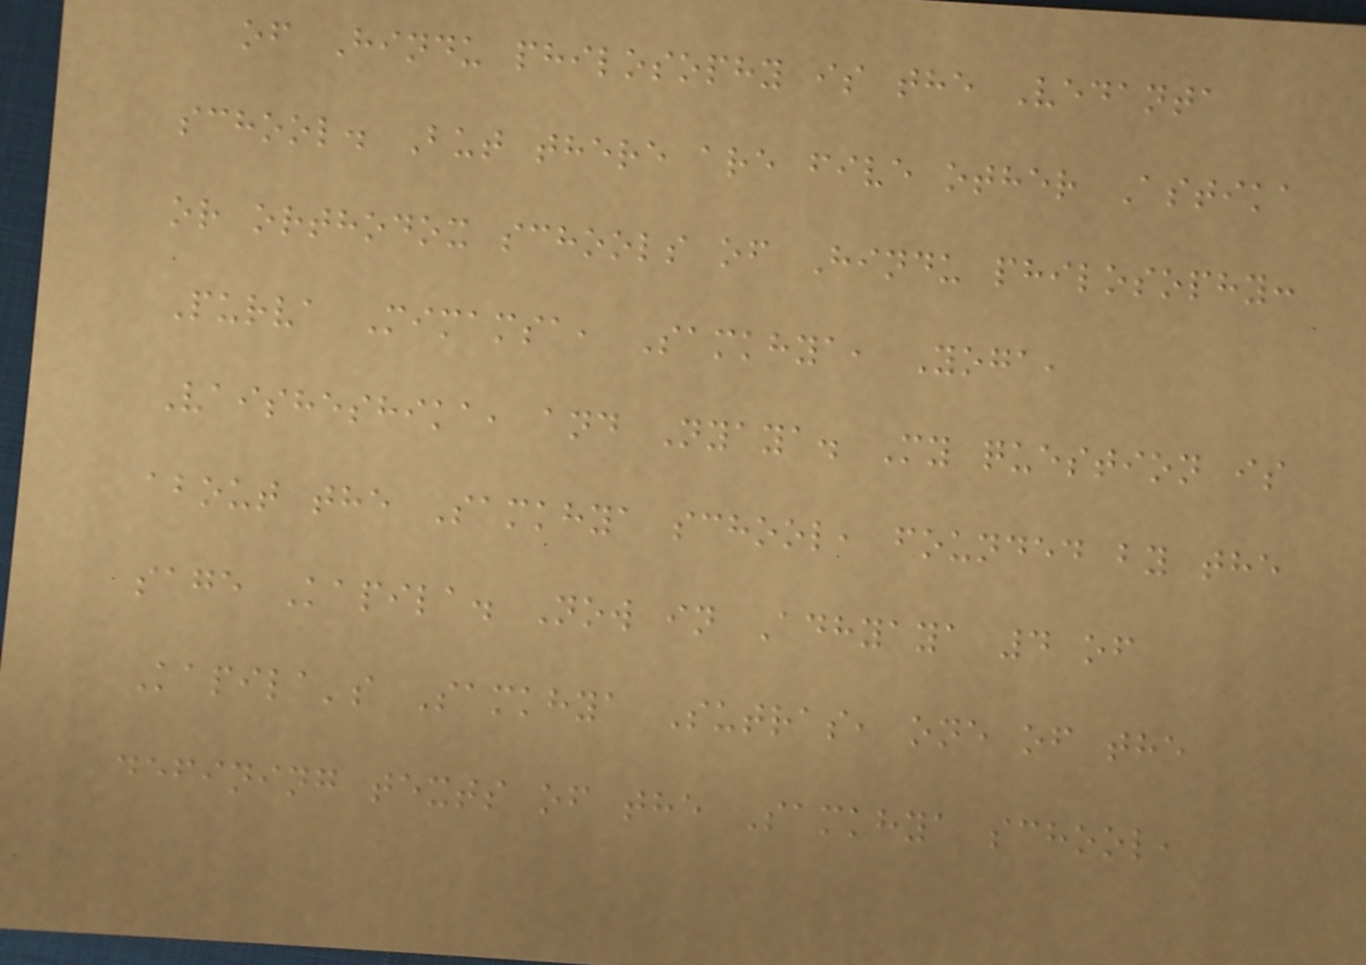of Hindu philosophy is the Vedanta
school. But there are five other Astika
or orthodox schools of Hindu philosophy:
Purva Mimamsa, Samkhya, Yoga,
Vaisheshika, and Nyaya. My question is
about the Samkhya school, founded by the
sage Kapila. Now in Adhyaya 4 of
Kapila's Samkhya Sutras, one of the
defining texts of the Samkhya school,
